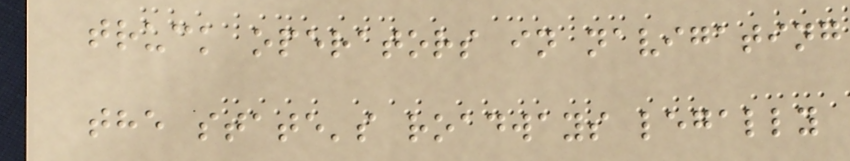truck operators in navigating
the state's roadways legally
